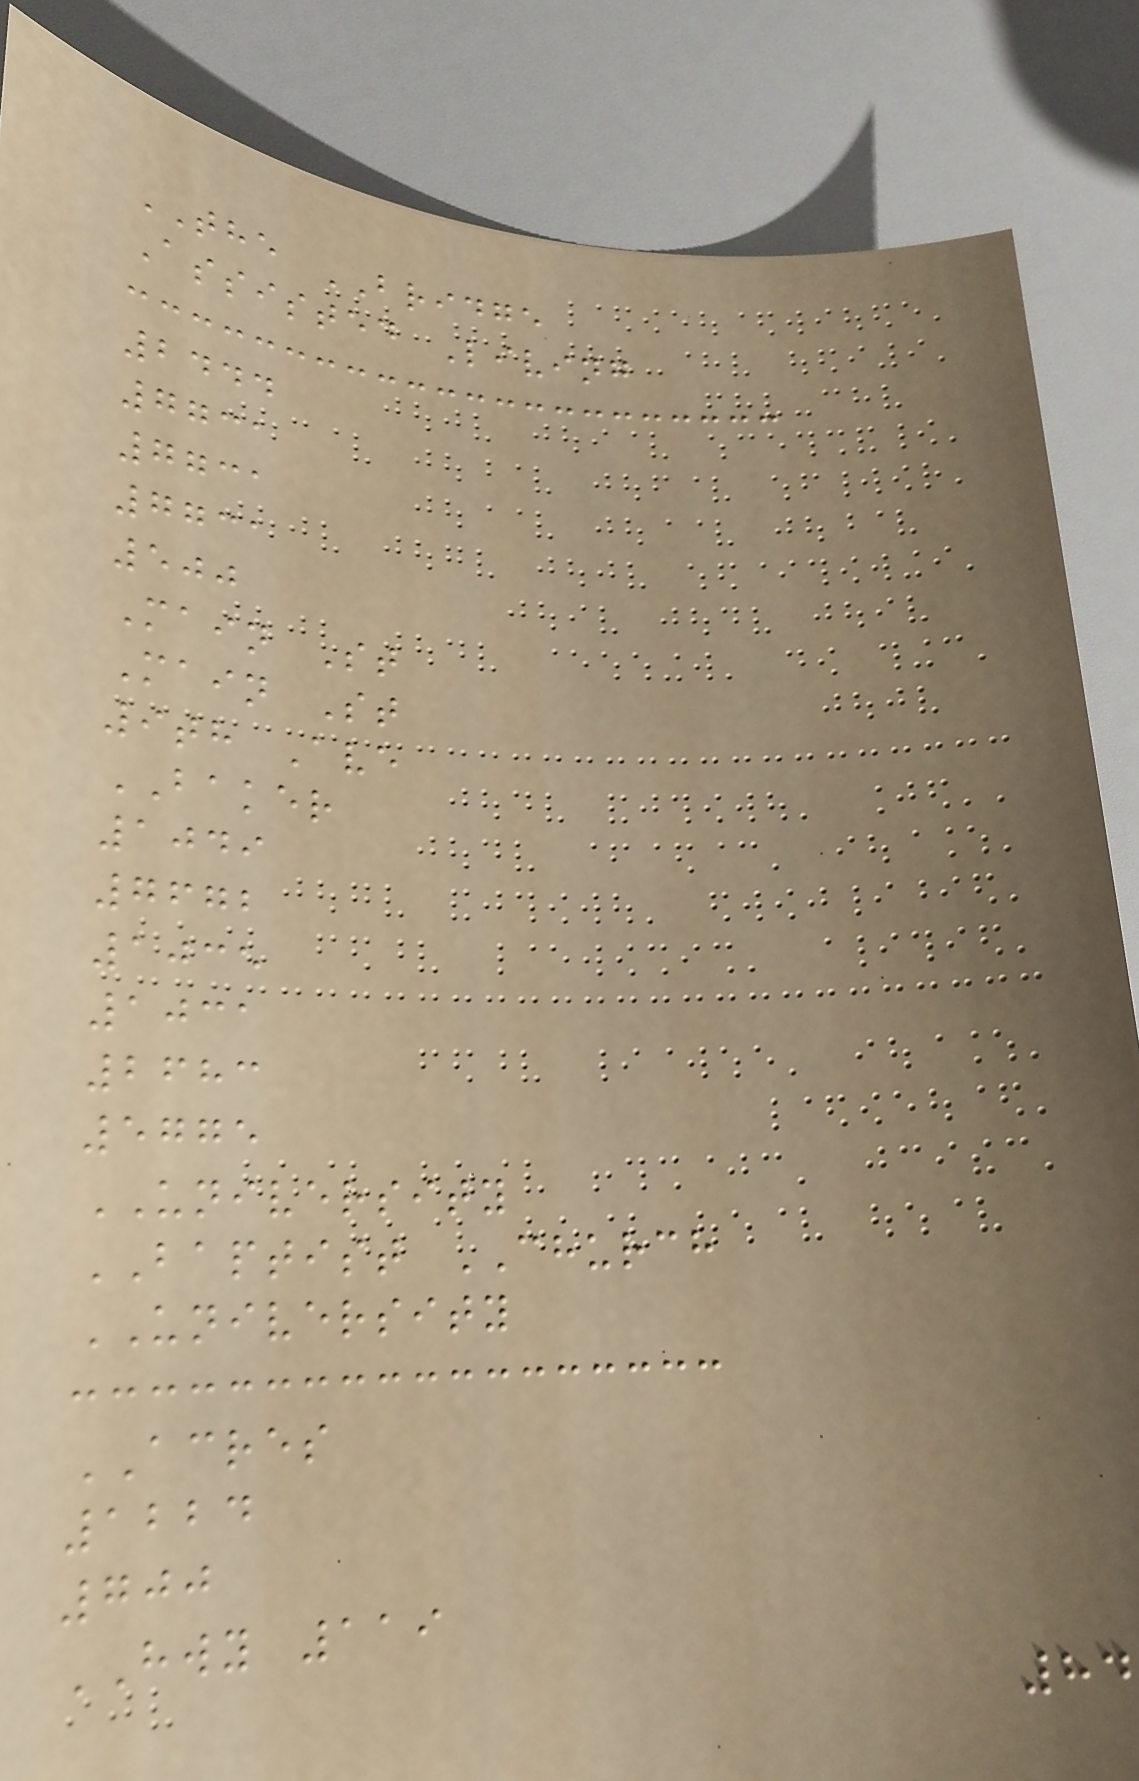THE BRIDGE
Assisted Living
2444
7731
7731
7731
500
Main St
Main St
9th Ave
BAKER
1049
7672
1035
1031
2683
5775
UNIVERSITY
BAPTIST CHURCH
UNIVERSITY
ACRES
1224
700
HWY 119
84
